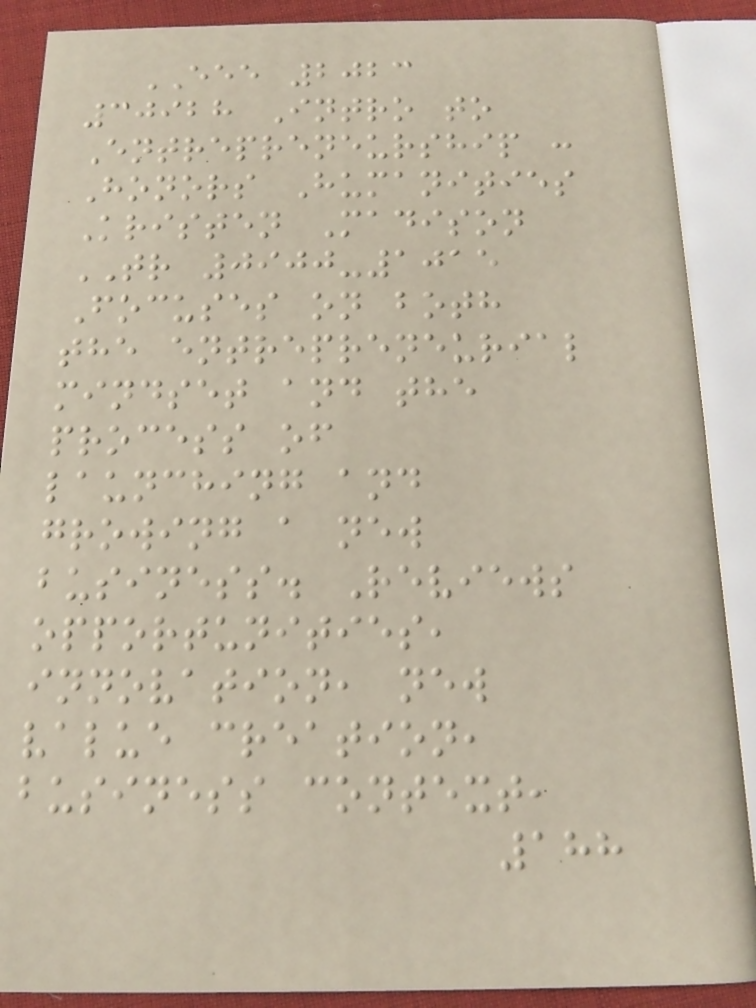EEE 2023
30928 Intro to
Entrepreneurship :
Honors Humanities
Kristen Madison
TR 0900-1015
Focuses on both
the entrepreneurial
mindset and the
process of
launching and
growing a new
business. Reviews
opportunities,
innovation, new
value creation,
business context,
188
